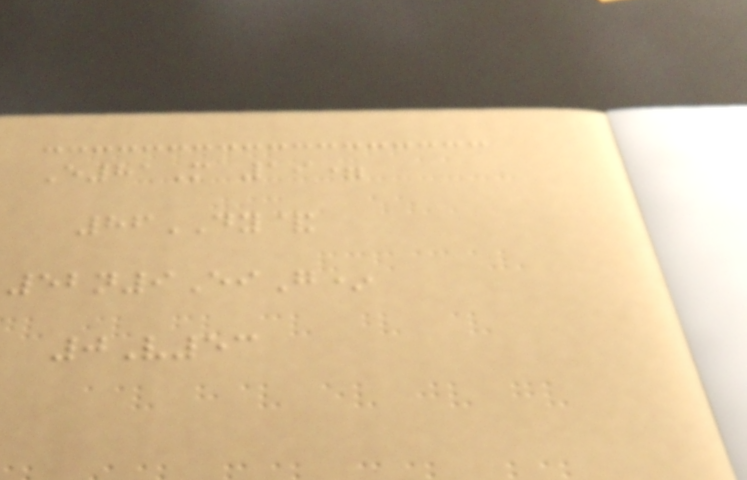E81M 19=
86DY&
52n9EiG*
0V53
